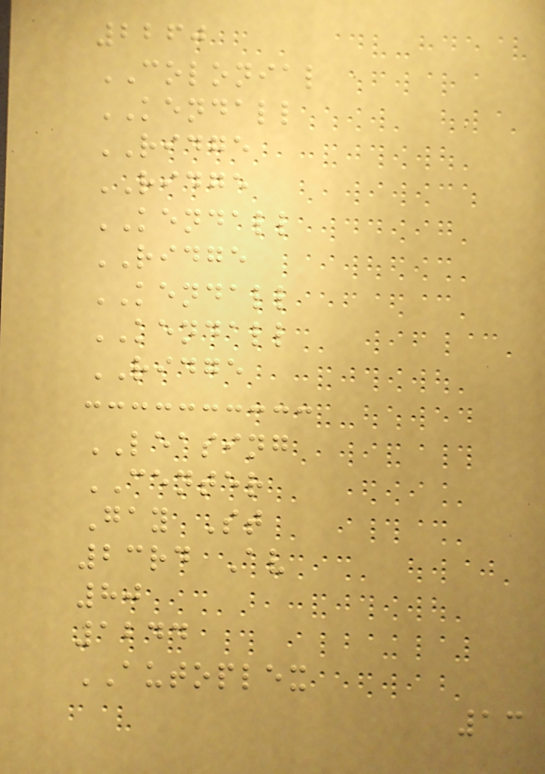2260
COLONIAL
KENDALL
RIDGE
RIDGE
KENDALL
RIDGE
KENDALL
KENDALL
RIDGE
LEASING
CENTER
Gay St
23rd Av
80
1244
AUTOPLEX
13
